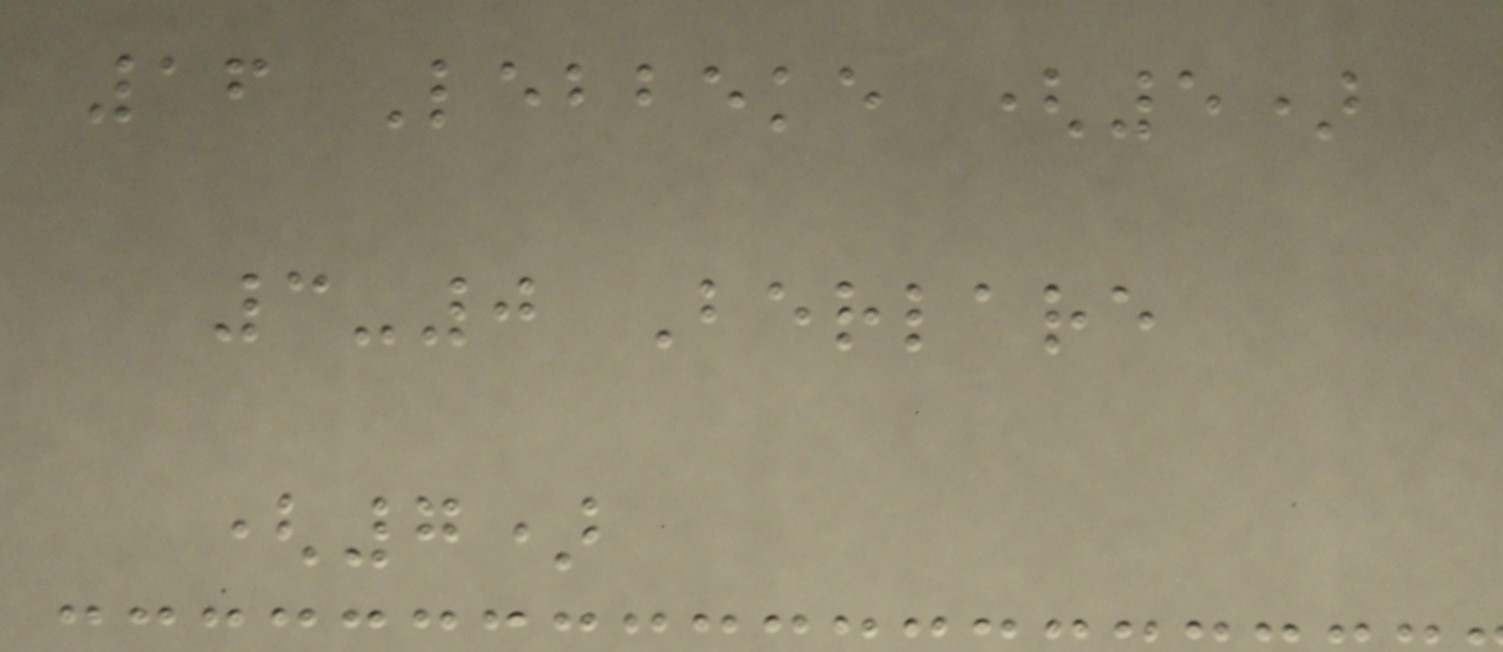16 Lebbeke (5)
3-0 Berlare
(7)
